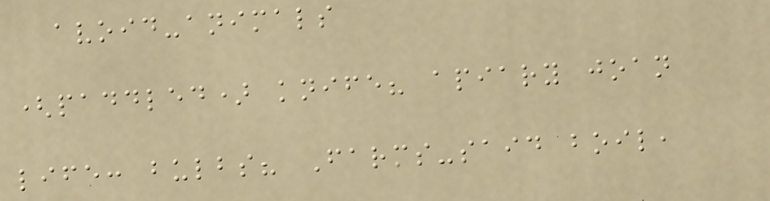avoid-animals
(paddled) knife? apiary joan
life: bulbs? Farms-said boil,
